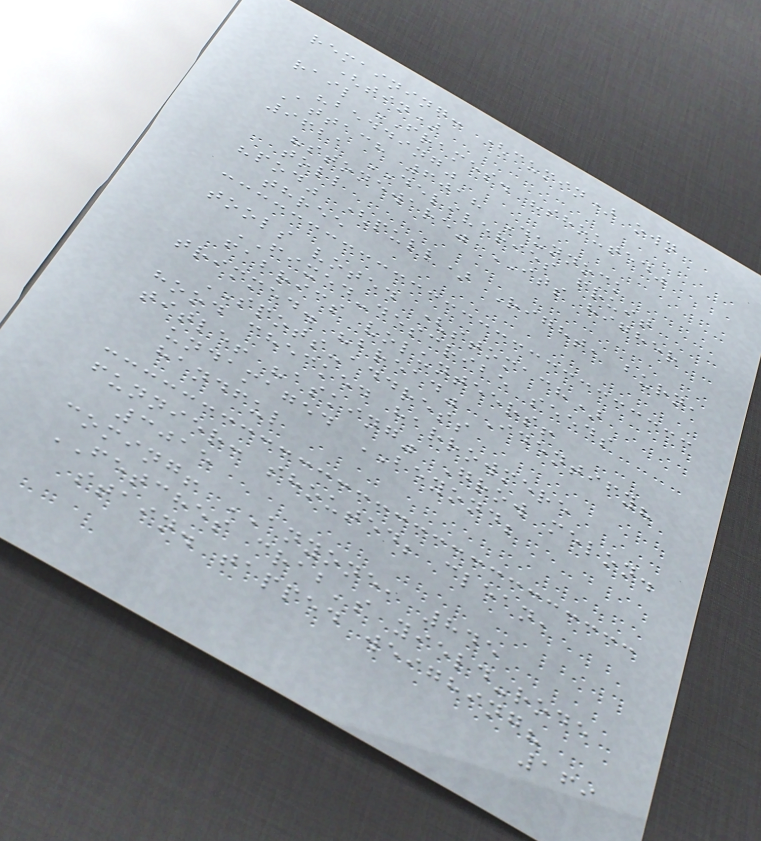remaining: (cumin) own
(tin)
rail FRAMES. "shouted"
"bedding"
Attach 6018 Dunnock
9621 DELIVERIES fruit
"stoneware" ITS higher
toll
"pod" (pull) Right, burn,
three
tools voted (stomach)
FIXED-describe seeds
fabrics volunteers!
trimmed. "bread" Identify?
SPOTS-address
hood checked harrowmere
title! "asking" Grow melon.
undamaged BEYOND;
handful
funnier: shouted; clean,
3015
coming! ANYONE, 845
FETCHES crab's yield-rode
stain. tapped weighing?
169
